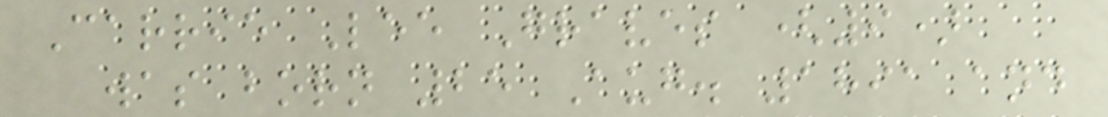Carrie Lee Graves (9)
was born 25 Aug. 1891 and
